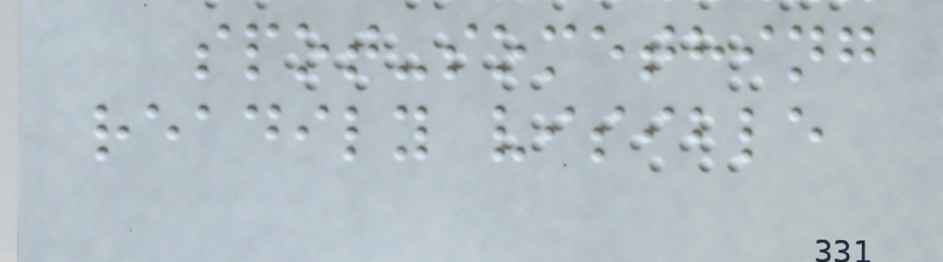spot-something
readily visible
